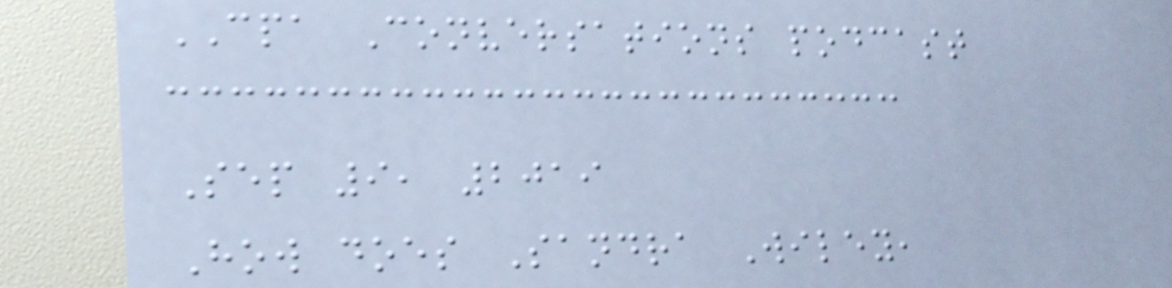CPA Conversations podcast
Sep 9, 2019
How does Sandra Wiley,
